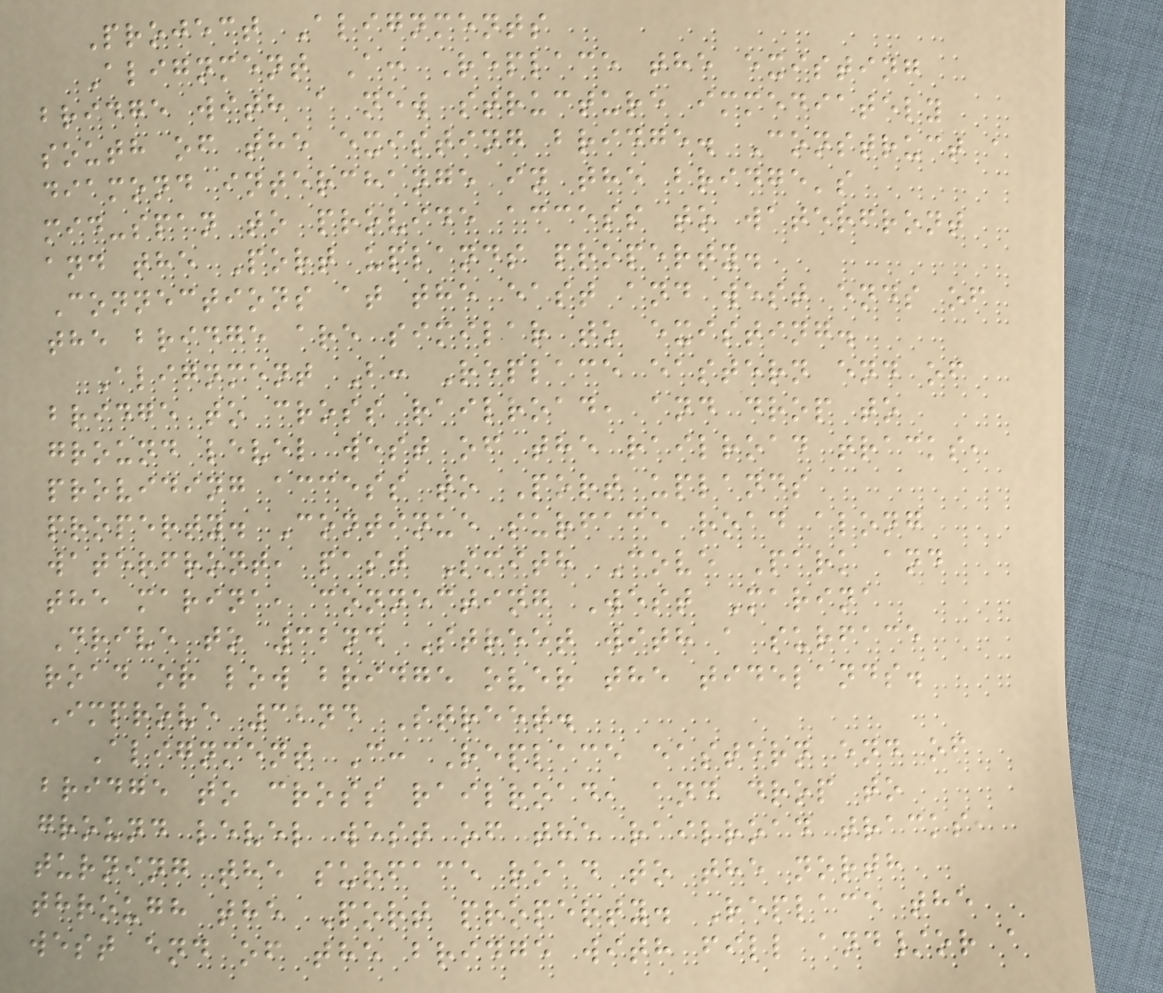Project Alignments
Alignment A: Replace the existing
bridge with a new structure immediately
south of the existing bridge. Construct a
diamond interchange in the bridge's
mid-span to provide access to waterfront
and the Port uplands property.
Connections at the east and west ends of
the bridge are similar to existing.
Alignment B: Replace eastern end of
bridge to cross railroad, and drop to
ground level west of the railroad tracks,
providing access to Port uplands
property. Continue surface road along
waterfront, past Smith Cove Park and
the marina, connecting West Marina
Drive to 32nd Street with a surface
road or low bridge over the tidelands.
Improve 32nd Street.
Alignment C: Replace eastern end of
bridge to cross railroad, and drop to
ground level west of the railroad tracks,
turning the surface road to the north
through the Port property. Replace the
west end of the bridge with fill and/or a
